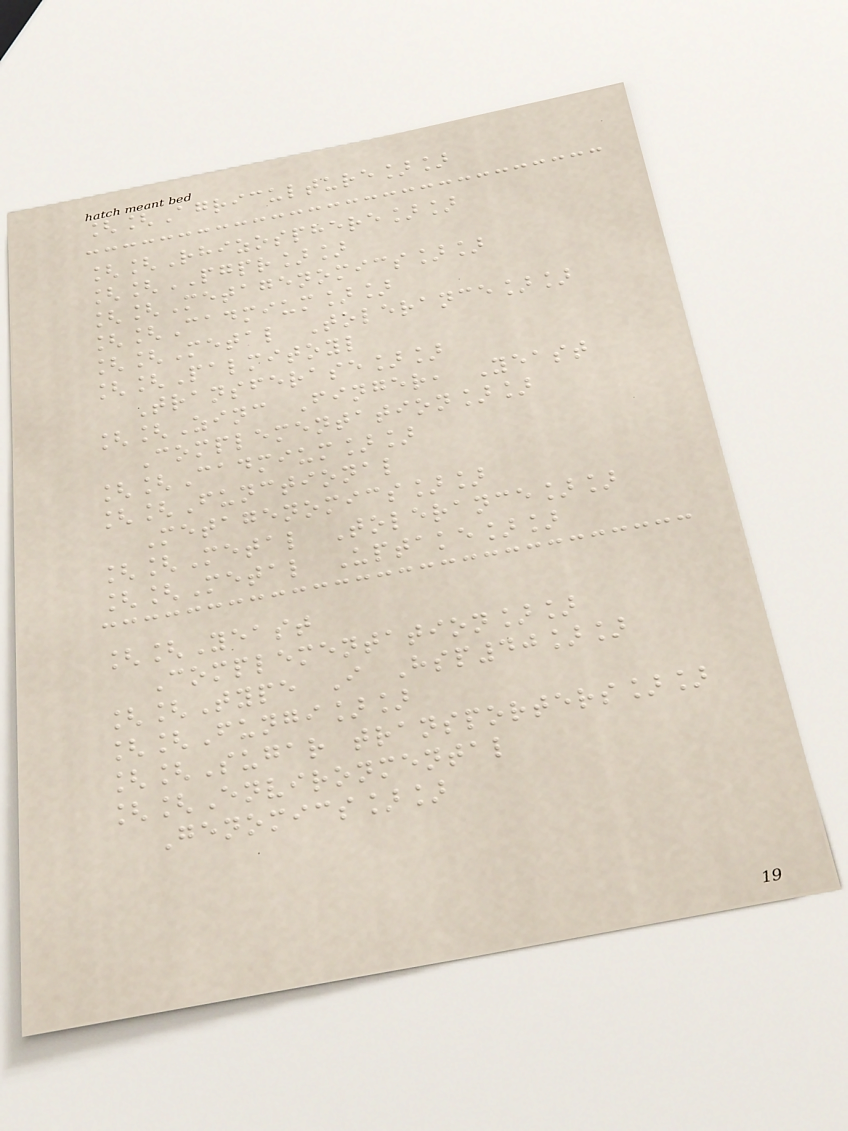[[Agriculture]]
[[Rhizosphere]]
[[PGPR]]
[[Metagenomics]]
[[Cadmium]]
[[Metal Tolerance]]
[[Palmitoyl
Transferase]]
[[Zinc Finger, Yeast
Complementation]]
[[Cadmium]]
[[Functional
Metagenomics]]
[[Metal Tolerance]]
[[Metal Uptake]]
[[Yeast
Complementation]]
[[Type I Hsp40]]
[[Fungi]]
[[Sugar transporters]]
[[Environmental
Genomics]]
